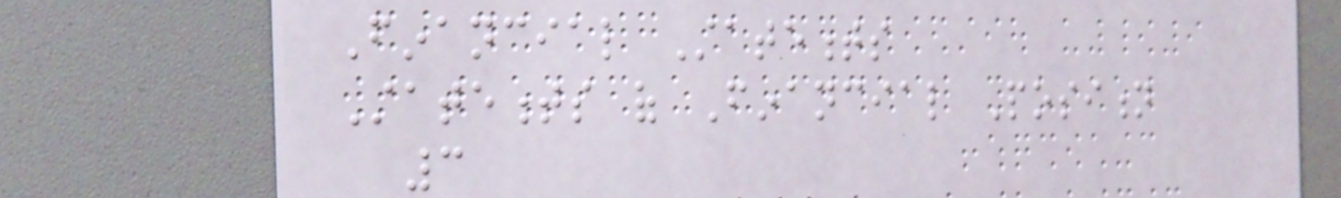Financial Statements
Statements of Financial Position
3
